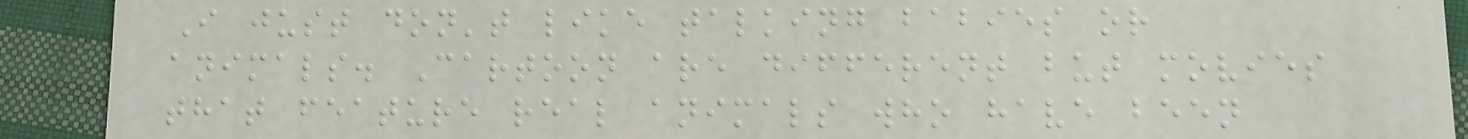I just don't like talking babies or
animals. Cartoon are different but movies
that feature real animals who have been
